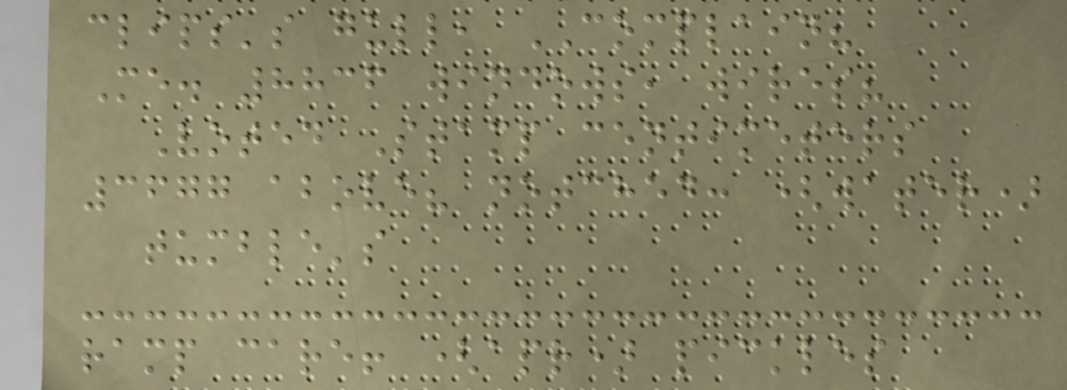clips's gull, COMPLAIN?
Me. 8836 windows, wires?
Voted Stamp centimeters
3677 above? notched: (water)
tumble's
ramp care! (apr) pickles
